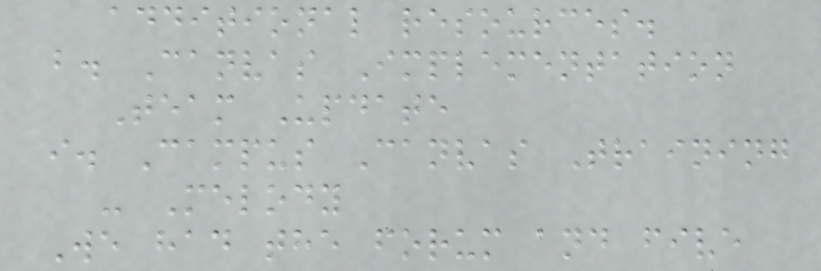additional resources.
b. Canvas Implementation
Team Update
i. Campus Canvas Training
- Melody
We had the forum and five
